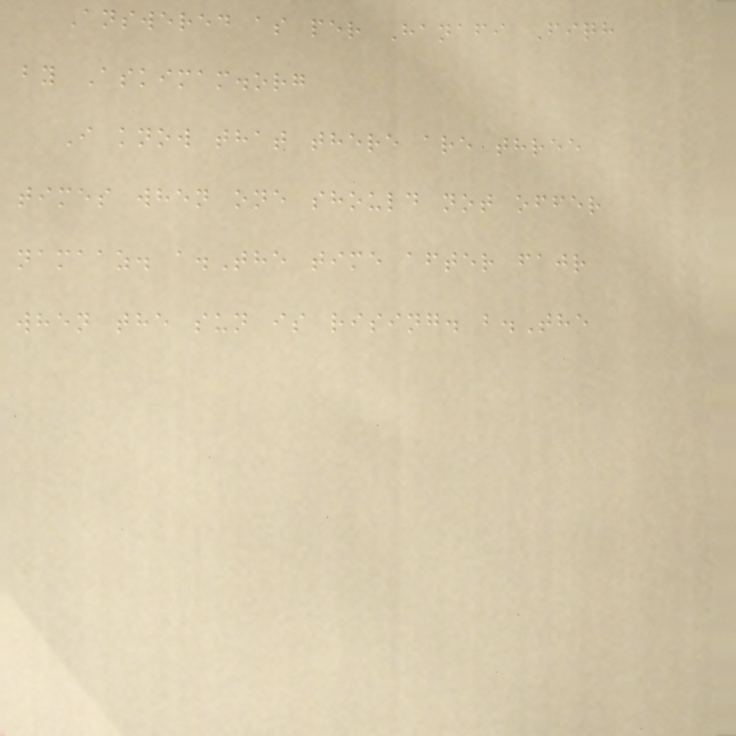Answered as per Hanafi Fiqh
by Askimam.org
I know that there are three
times when one should not offer
namaaz. a.The time after fajr
when the sun is rising. b.The
